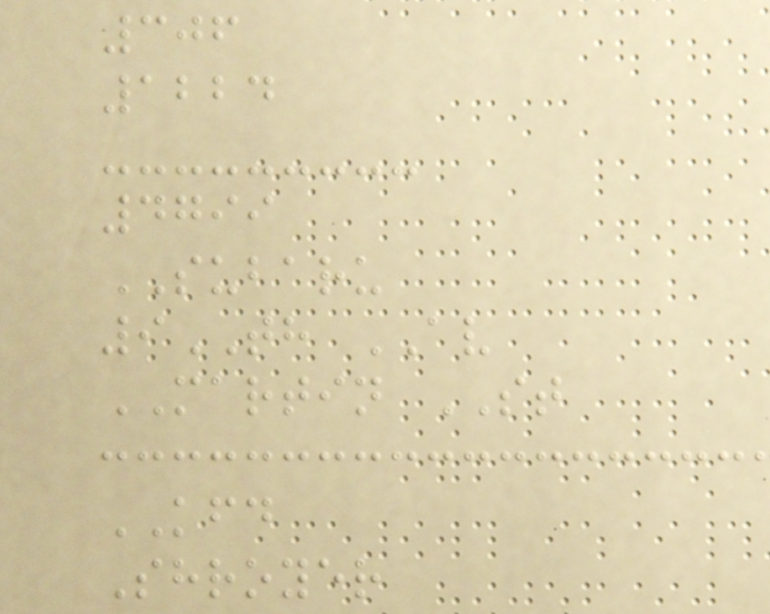306
1224
4799
SUBARU
9TH AV
MARTIN ST
KFD
Shroyer
